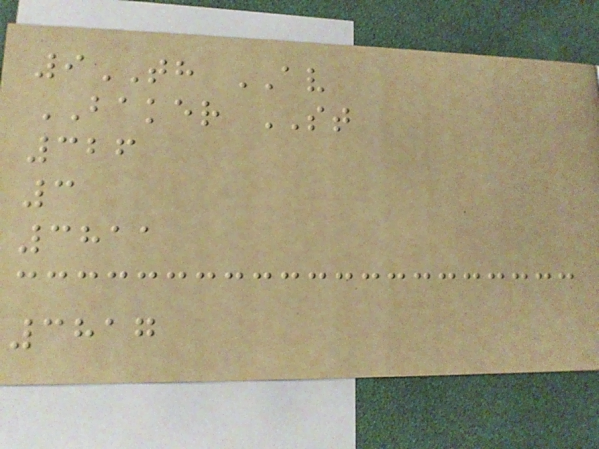9TH AV
BAKER ST
326
3
3811
3817
